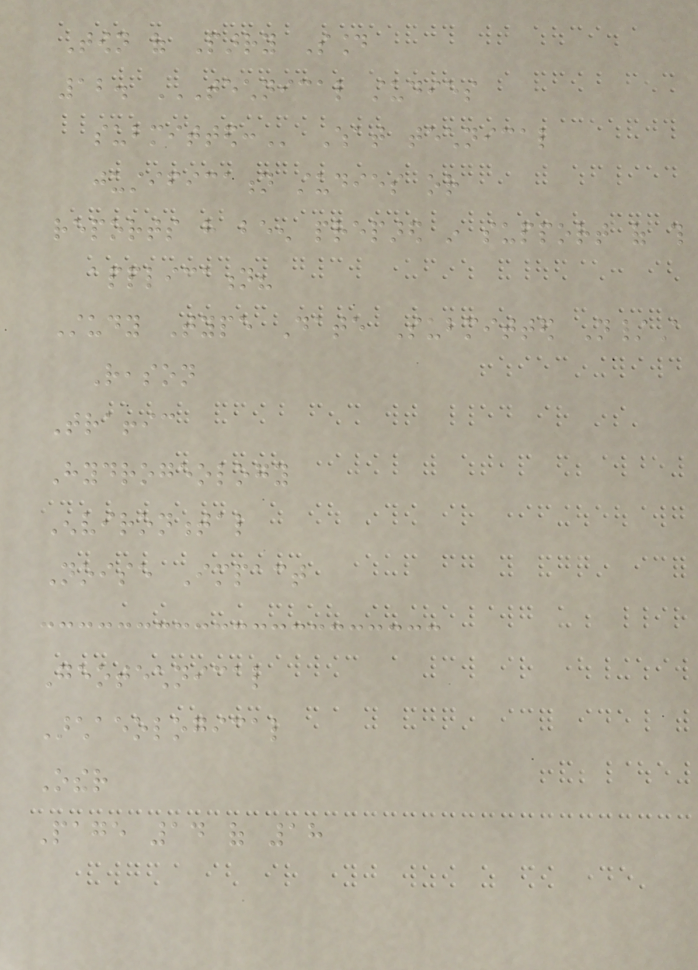Town of Parry Sound
12. TECHNICAL STUDIES
SUBMITTED: What technical
justification studies or
reports have been prepared in support of this
application?
Study Type Date Submitted N/A
Reason
Traffic
Hydrogeology
Environmental
Noise Impact
Geotechnical
Archaeological
Other
Page 14 of 18
